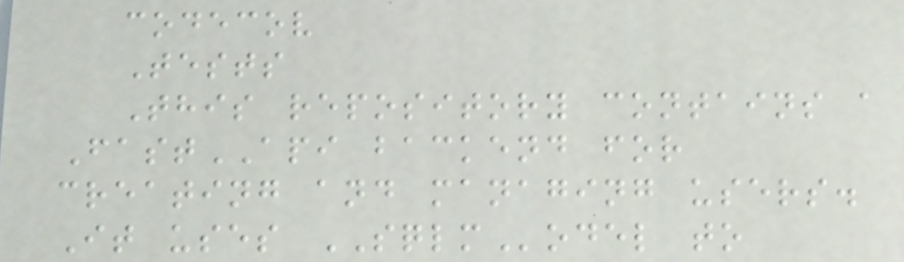codecov
Tests
This repository contains a
FastAPI backend for
creating and managing users.
It uses SQLModel to
